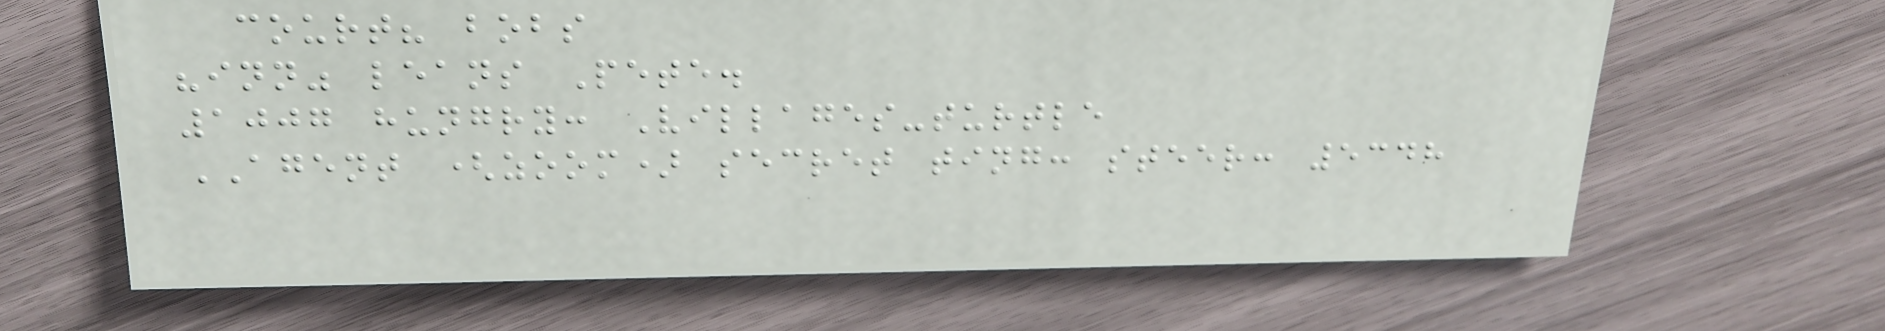court? bobs
"inn" leans Pete.
1007 hungry: Villages-turtle
AGENT (zoom) secret ting: steer: 5348
